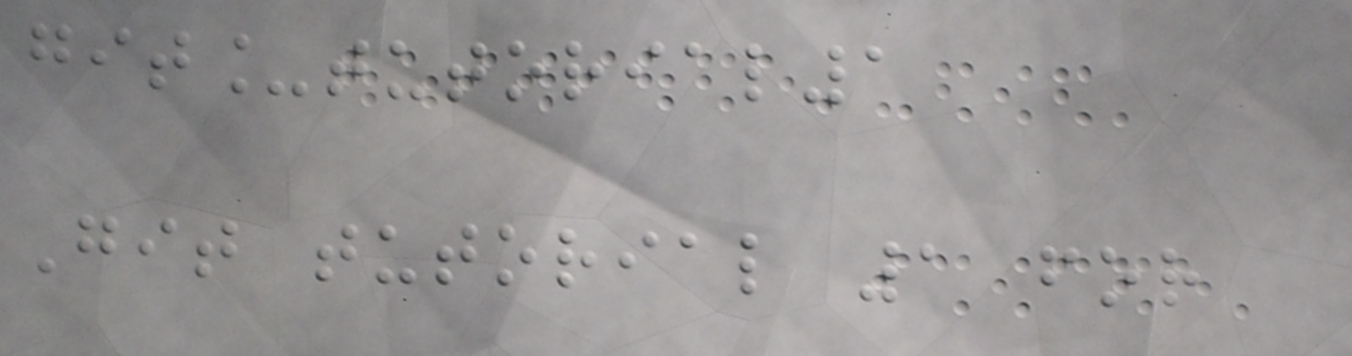git_tutorial1
Git tutorial 1 for
